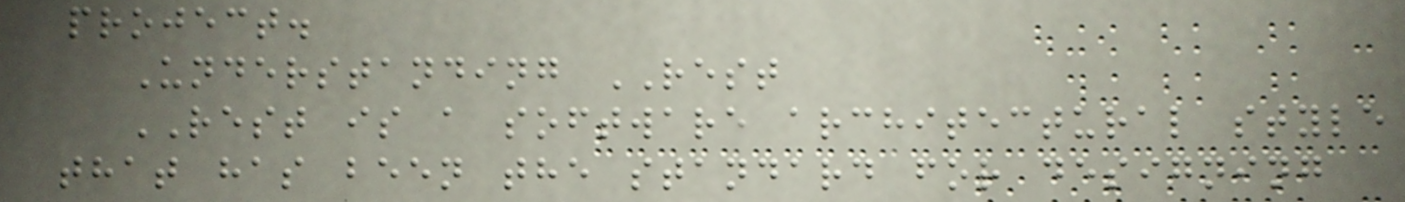project.
Understanding REST
REST is a software architectural style
that has been the standard for designing
